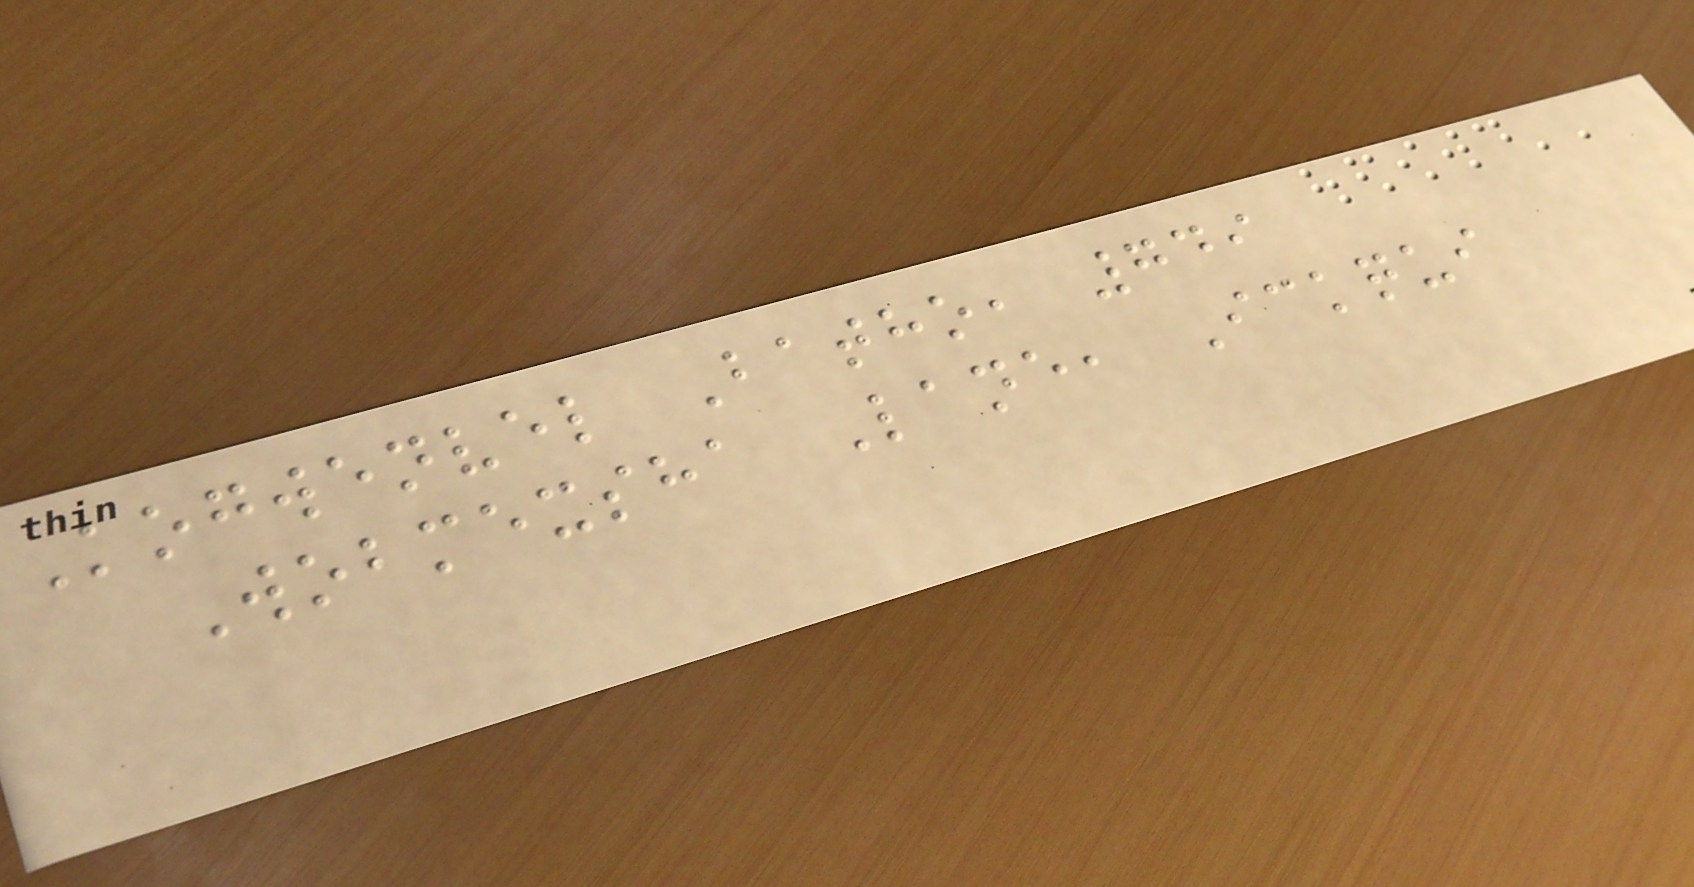Kogwenvel Batho, 749
Wobmexsha Lane, Ickqui
